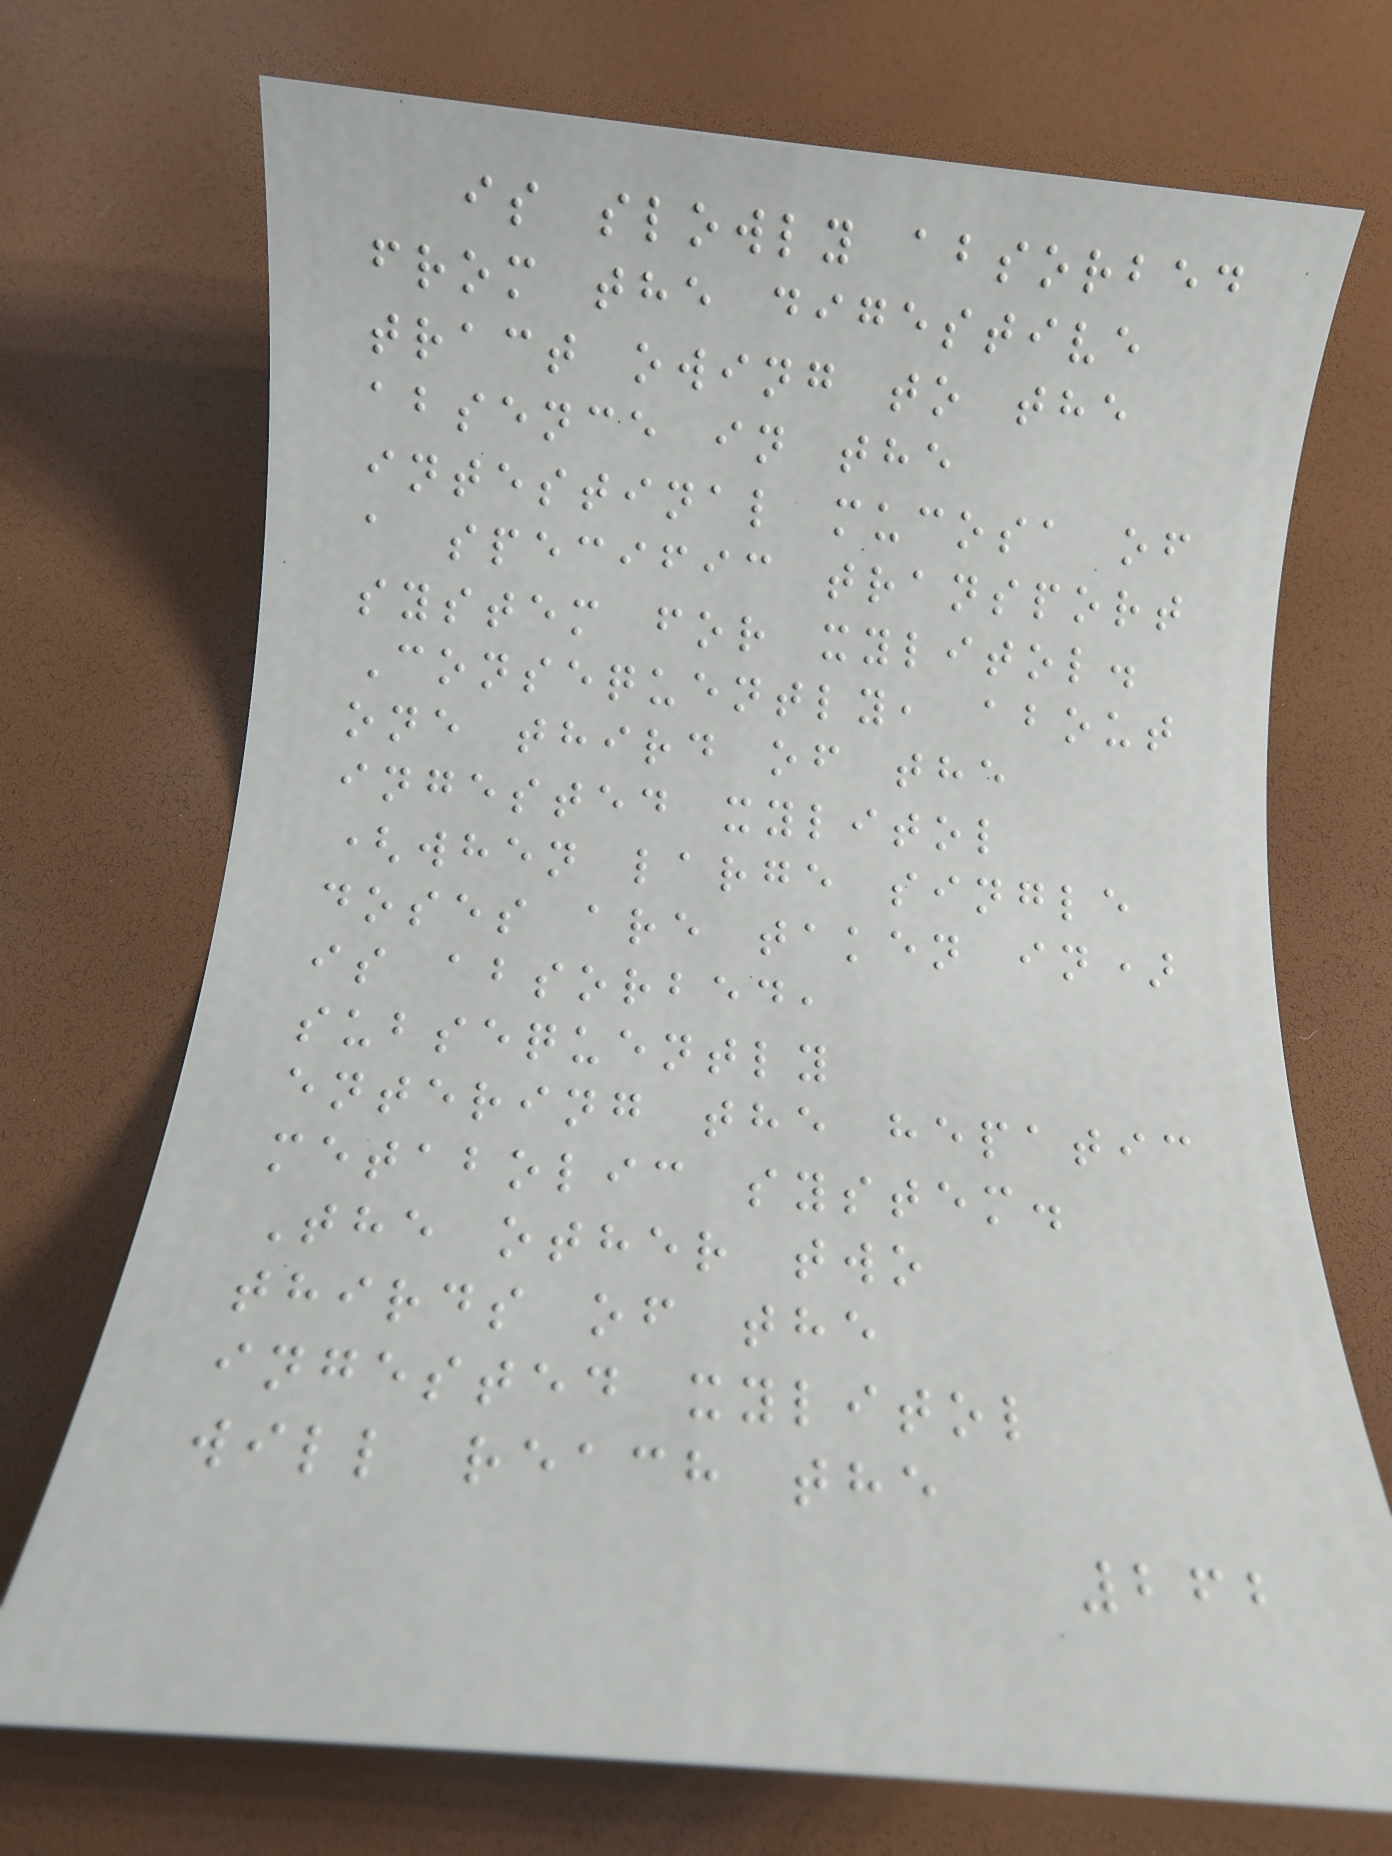is slowly absorbed
from the digestive
tract owing to the
absence in the
intestinal mucosa of
a specific transport
system for xylitol.
Consequently, about
one third of the
ingested xylitol
(when large single
doses are taken in)
is absorbed,
subsequently
entering the hepatic
metabolic system.
The other two
thirds of the
ingested xylitol
will reach the
262
